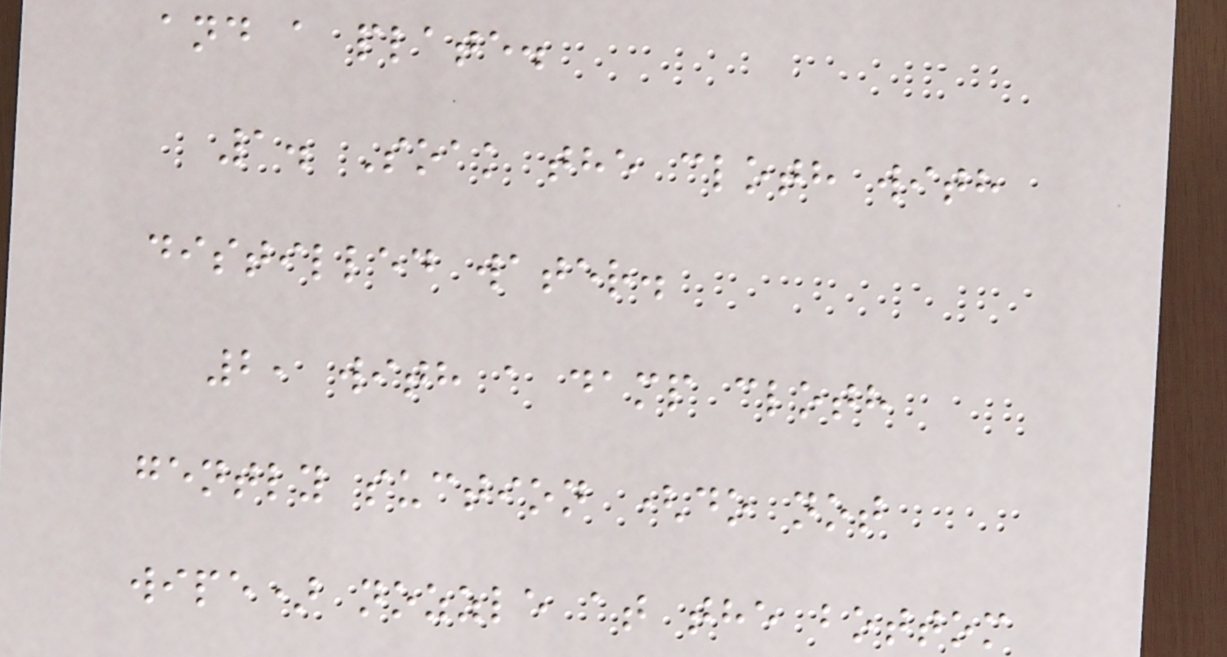and a plate.
1. Soak the cloth with
distilled water.
2, with a damp cloth
gently suction (do not
wipe) nozzle at the bottom
